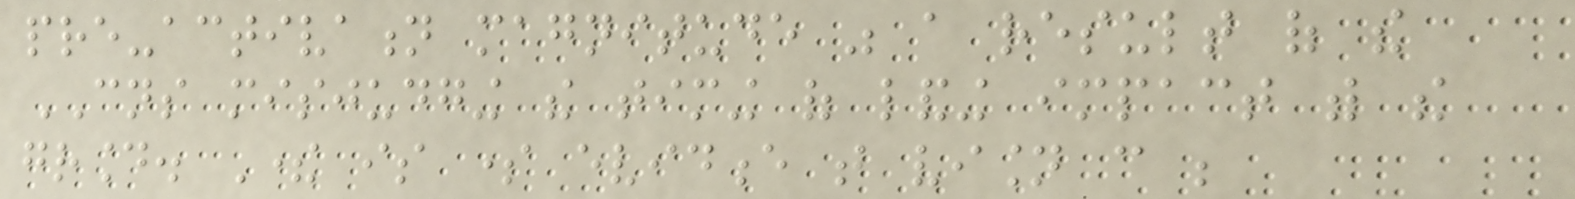pre-activation magnitude was a result of the
CNS misjudging the timing of landing impact with the
ground. There is some evidence that vision can be
